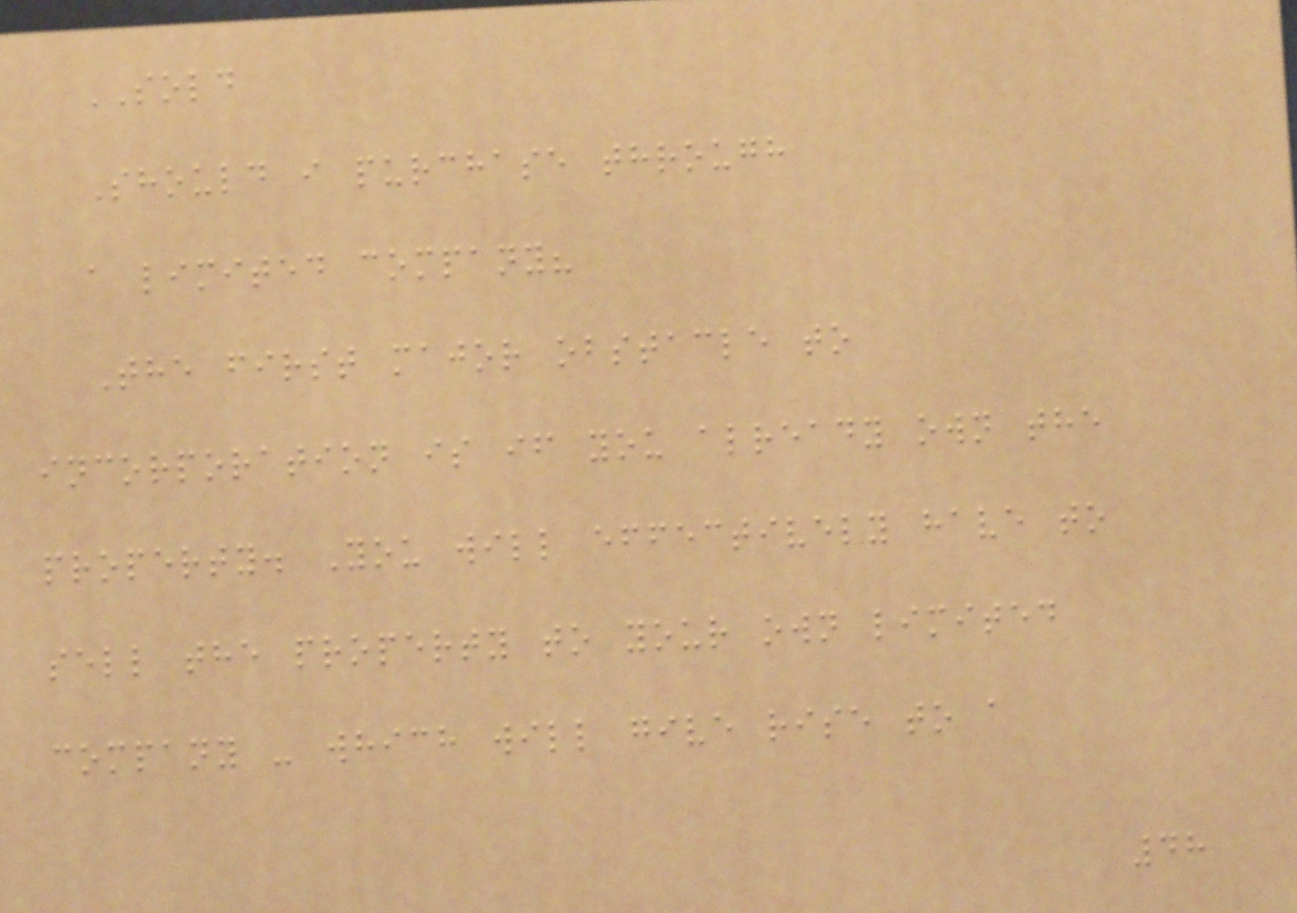SOLD
Should i purchase through
a limited company?
The first major obstacle to
incorporation is if you already own the
property. You will effectively have to
sell the property to your own limited
company - which will give rise to a
48
